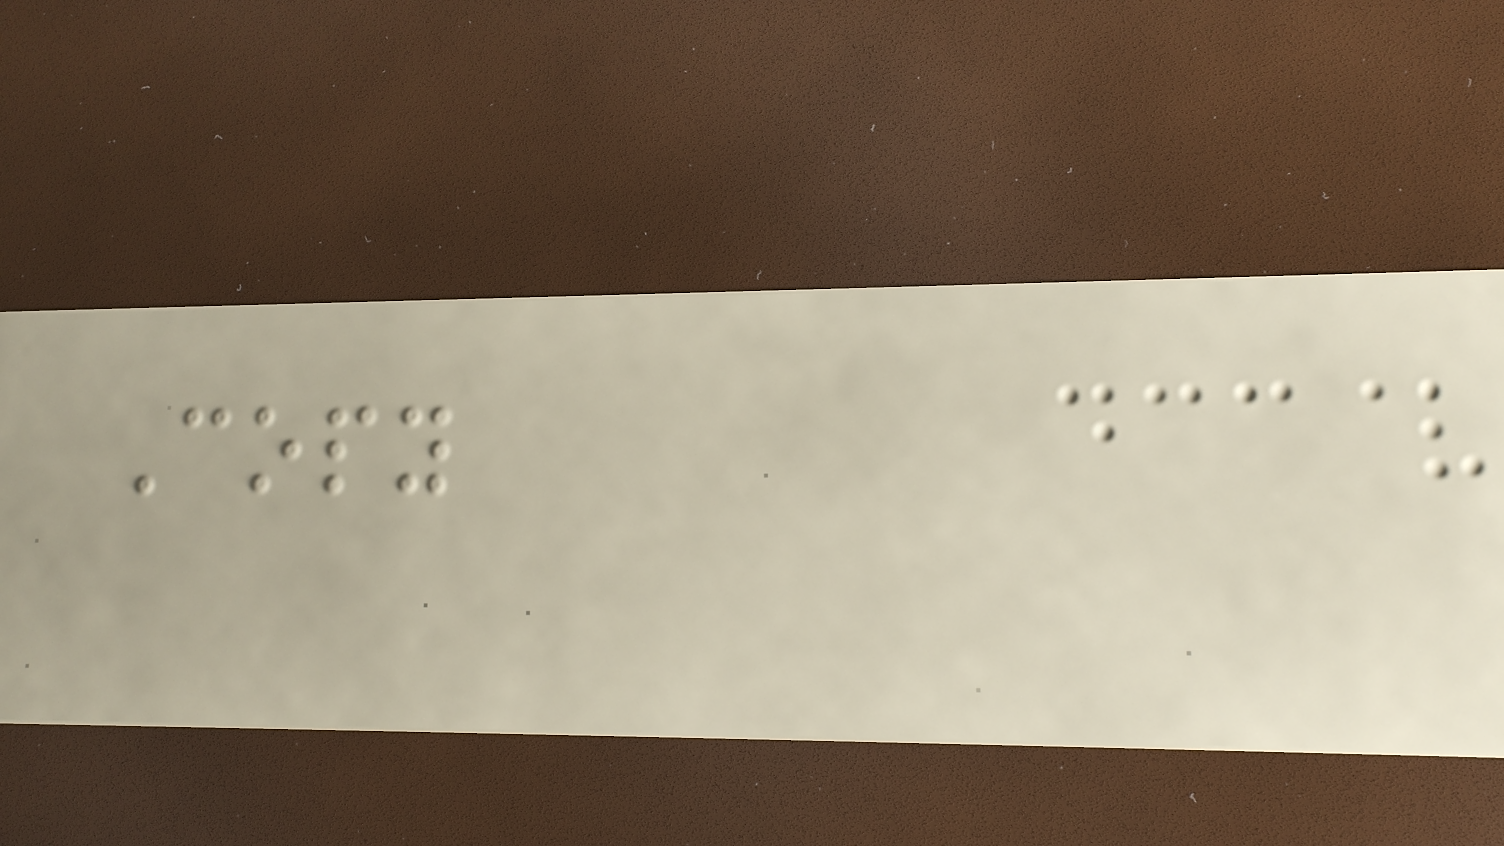Copy
